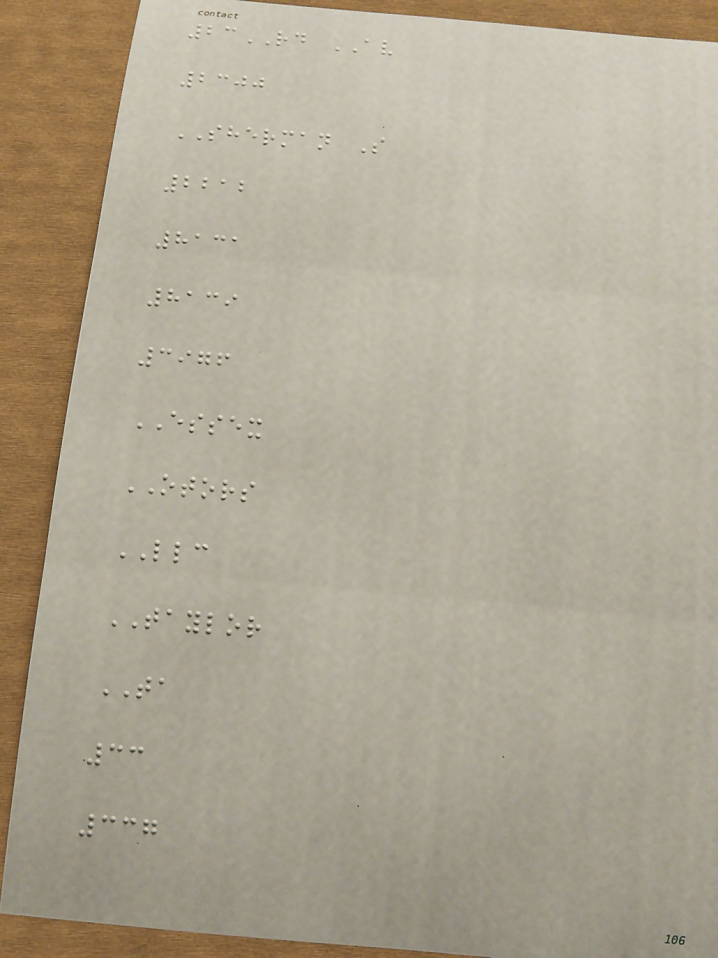23RD AV
2300
SHERMAN S
2212
8131
8139
3976
ESSEX
OTORS
LLC
TAYLOR
TA
33
337
